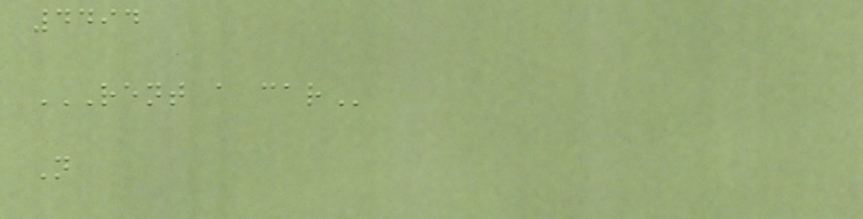4494
RENT A CAR
N
